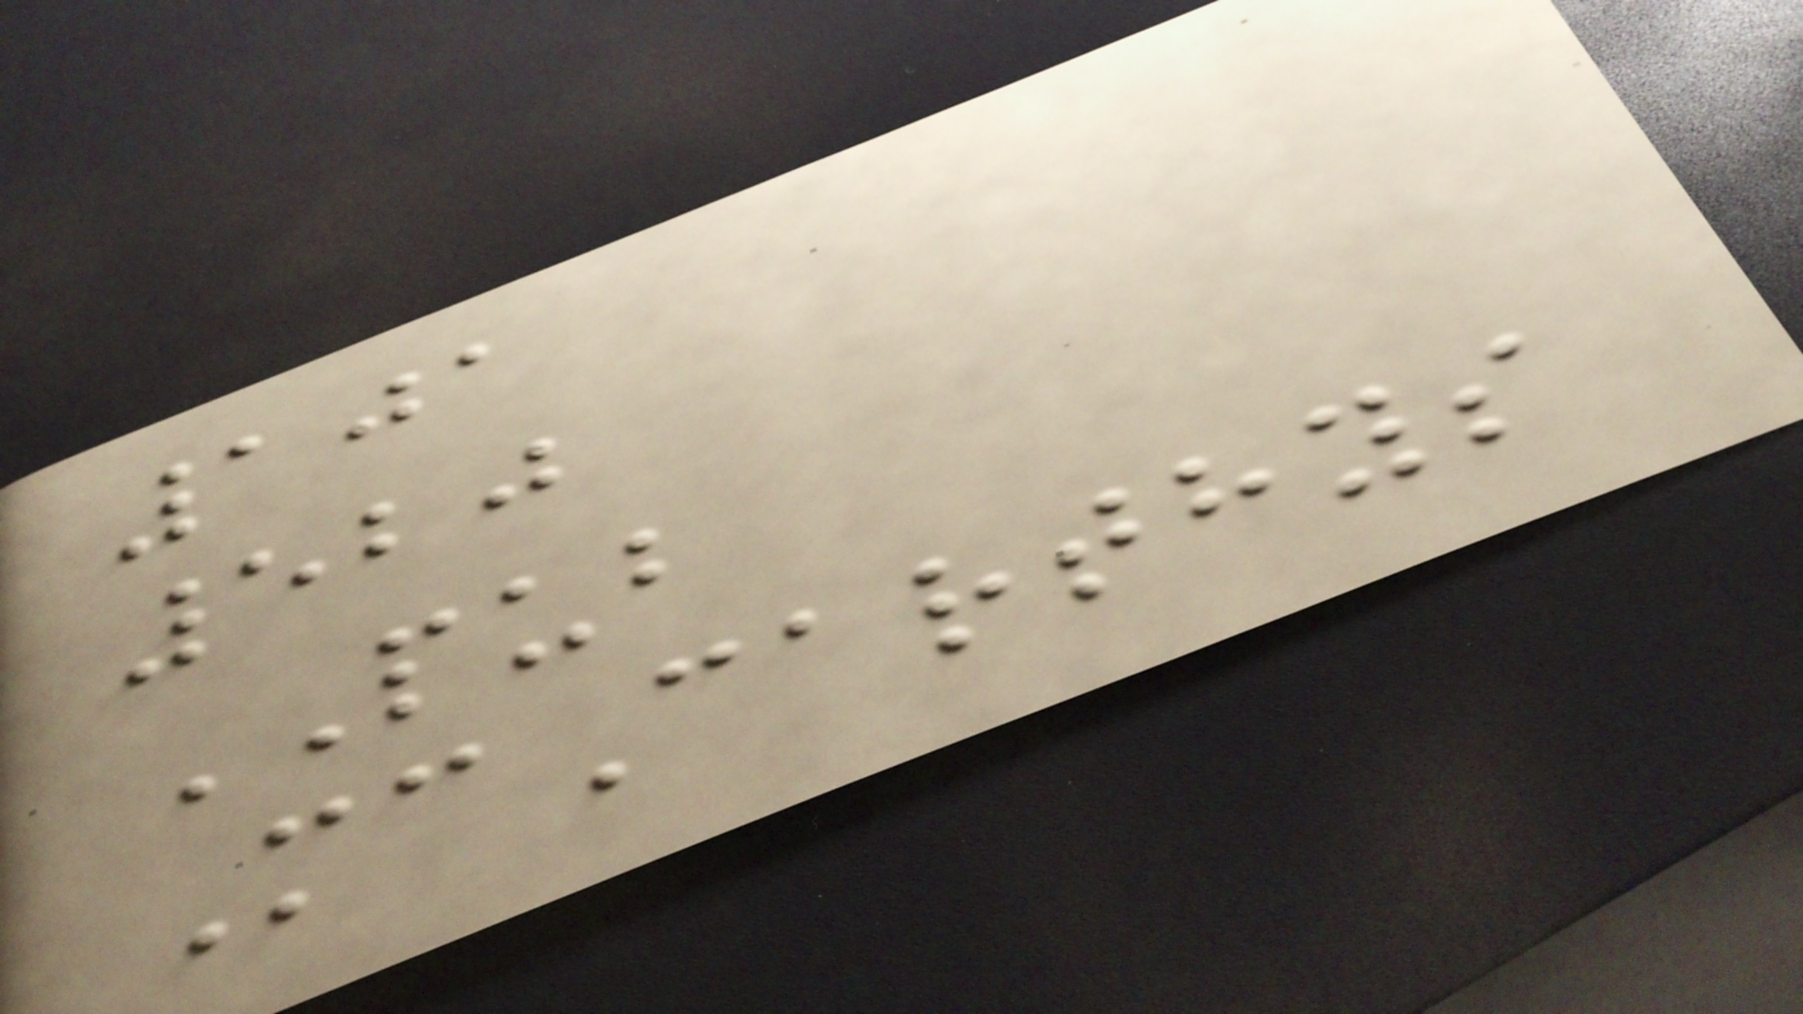101
520
PUB
McCarthys
